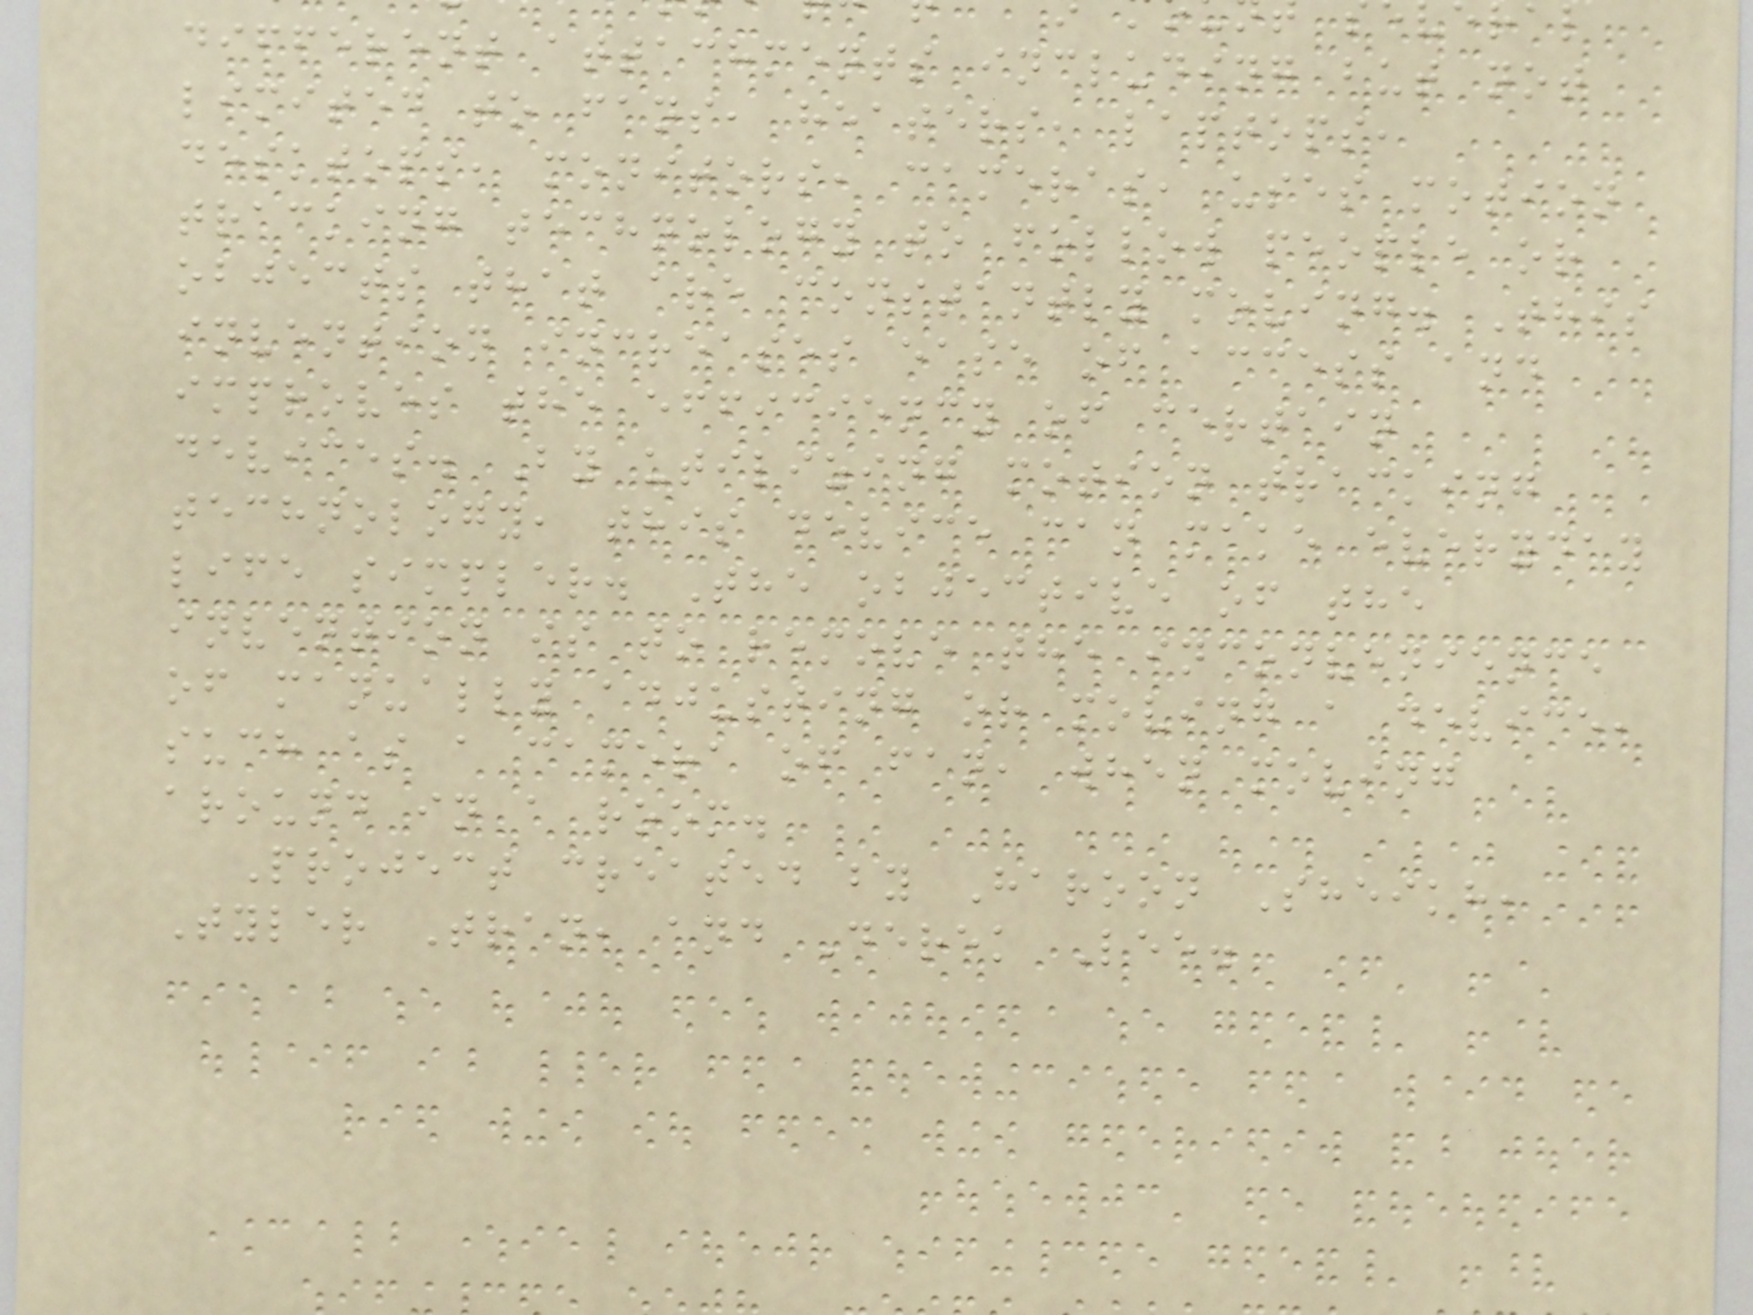different attachments including but not
limited to fans, heaters, laptops,
desktops, monitors, cameras, uses motion
tracking technology to follow people or
objects that are constantly moving. This
invention increases ease of access and
improves the efficiency of certain
devices. By utilizing motion tracking
technology, this device can make everyday
life simpler. The objective of the
invention is to remove the inconvenience
of manually adjusting or moving a device,
such as a camera of fan, when moving
around in a room.
Project created by Haroon Sheikh,
Tyler Tran, and Derek Lee.
